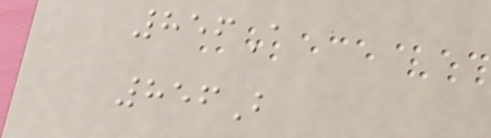856A
856B
